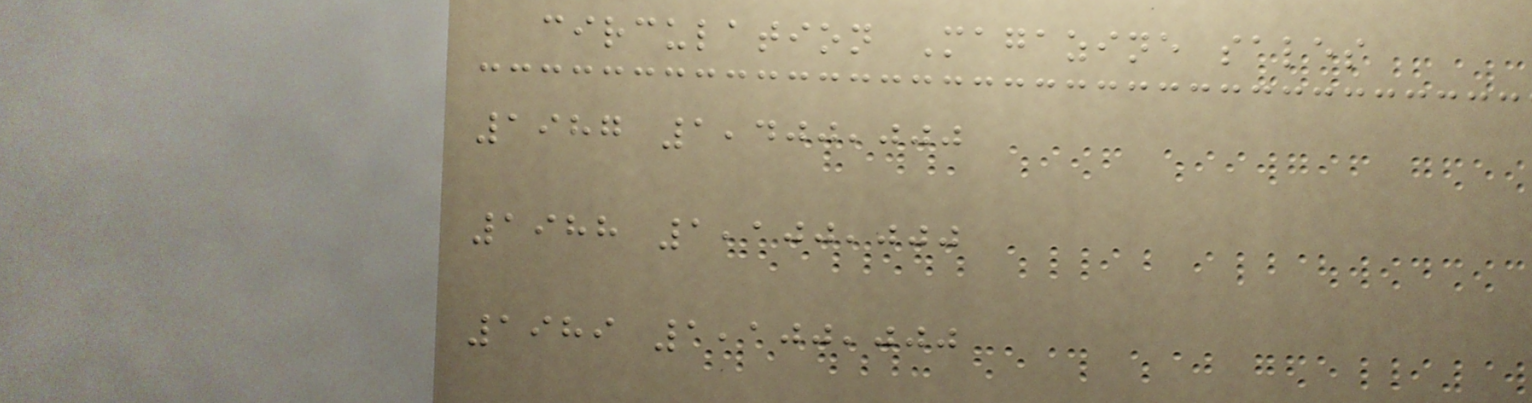circulation Magazine sales
1987 1,400,000
1988 1,100,000
1989 1,100,000
